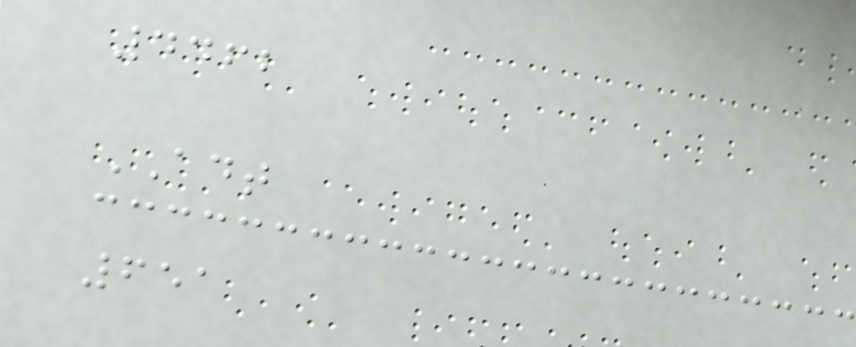4462
ADT
651
